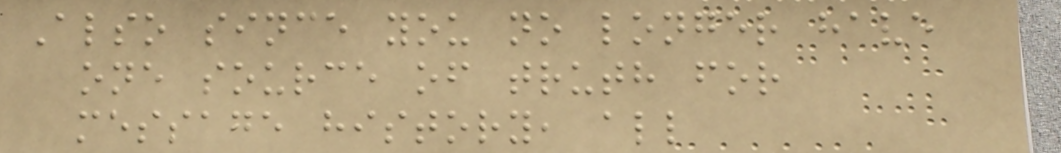Also since you no longer have
one source of truth for
message history, all
